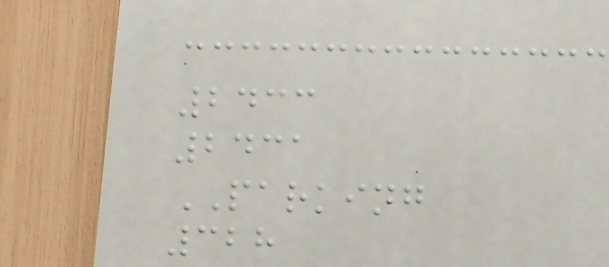2433
2431
PARKING
328
